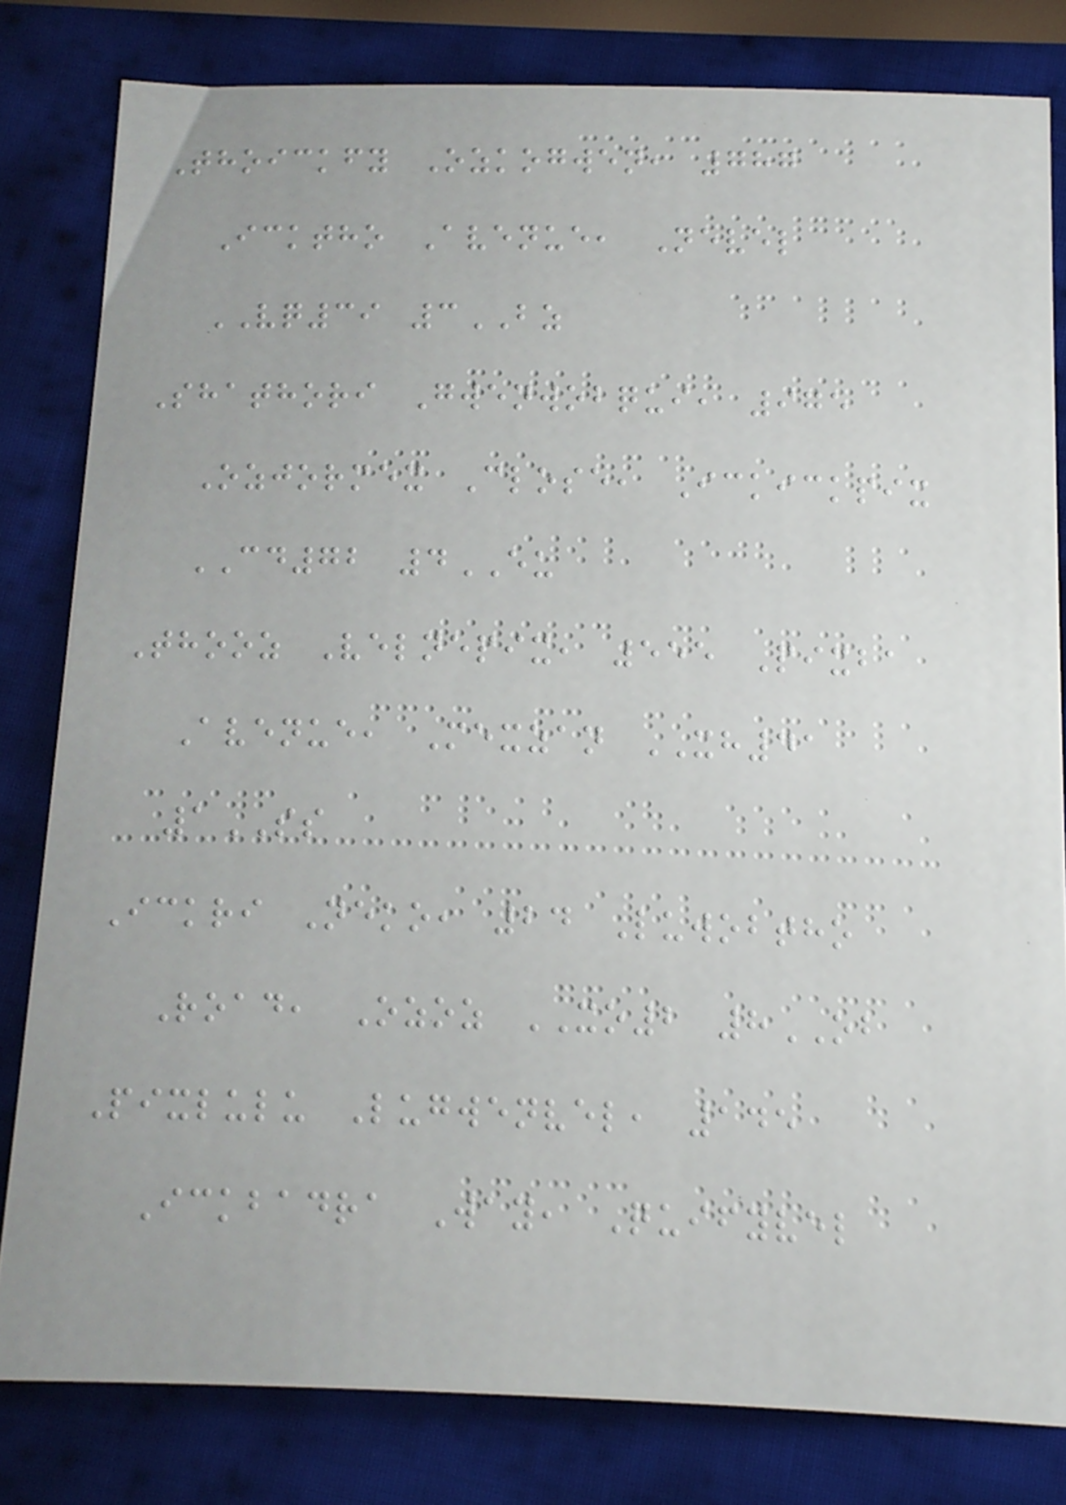Thoickfy Ozkogwen, 787
Icktho Avenue, Nevel
VQ39 3BZ
Shathori Gwenwobqui, 975
Ozjormex Close, Ickickpix
CD72 4EU
Thooz Velnepix, 555 Pixba
Avenue, Mexzan XH41
1SS
Ickri Neko, 24 Luwobtho
Road, Ozoz XO2 8OB
Pixlulu Lugwenvel, 145
Ickbadra Way, Quifyvel
